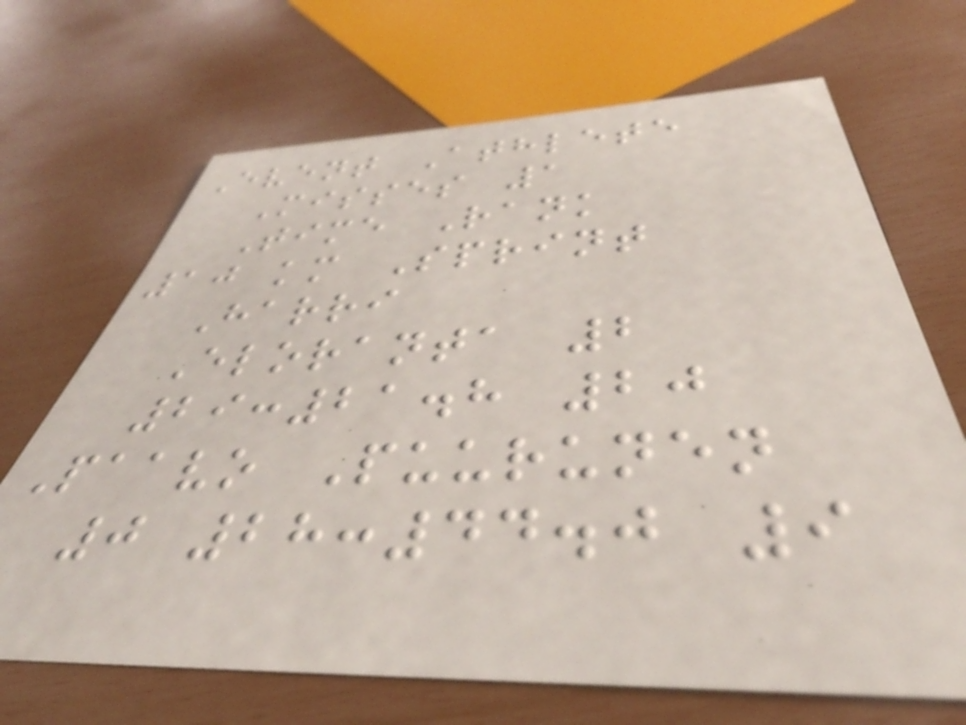Event Athlete
Misses 1
Time Rank
10 km Sprint
Harri
Eloranta 2
29:21.8 20
Paavo Puurunen
0 28:44.0 9
